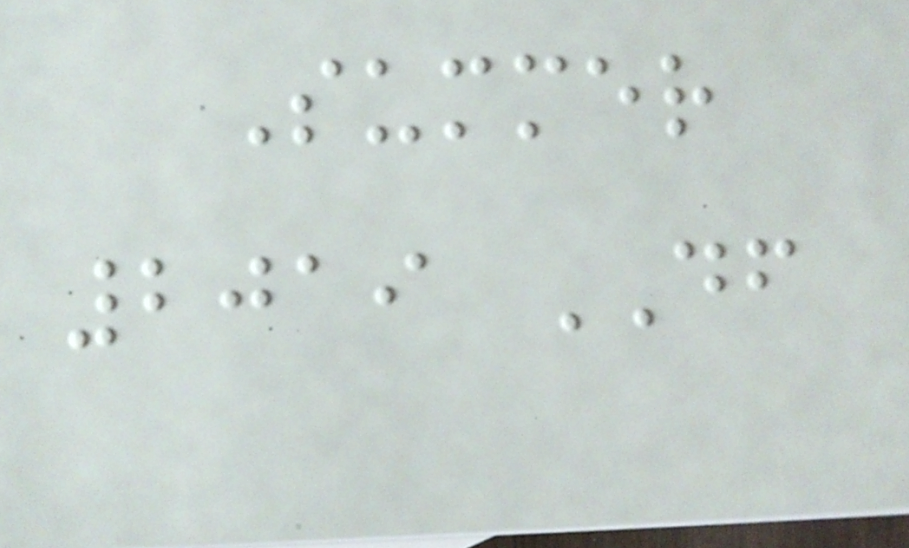Summer
2019 DF
